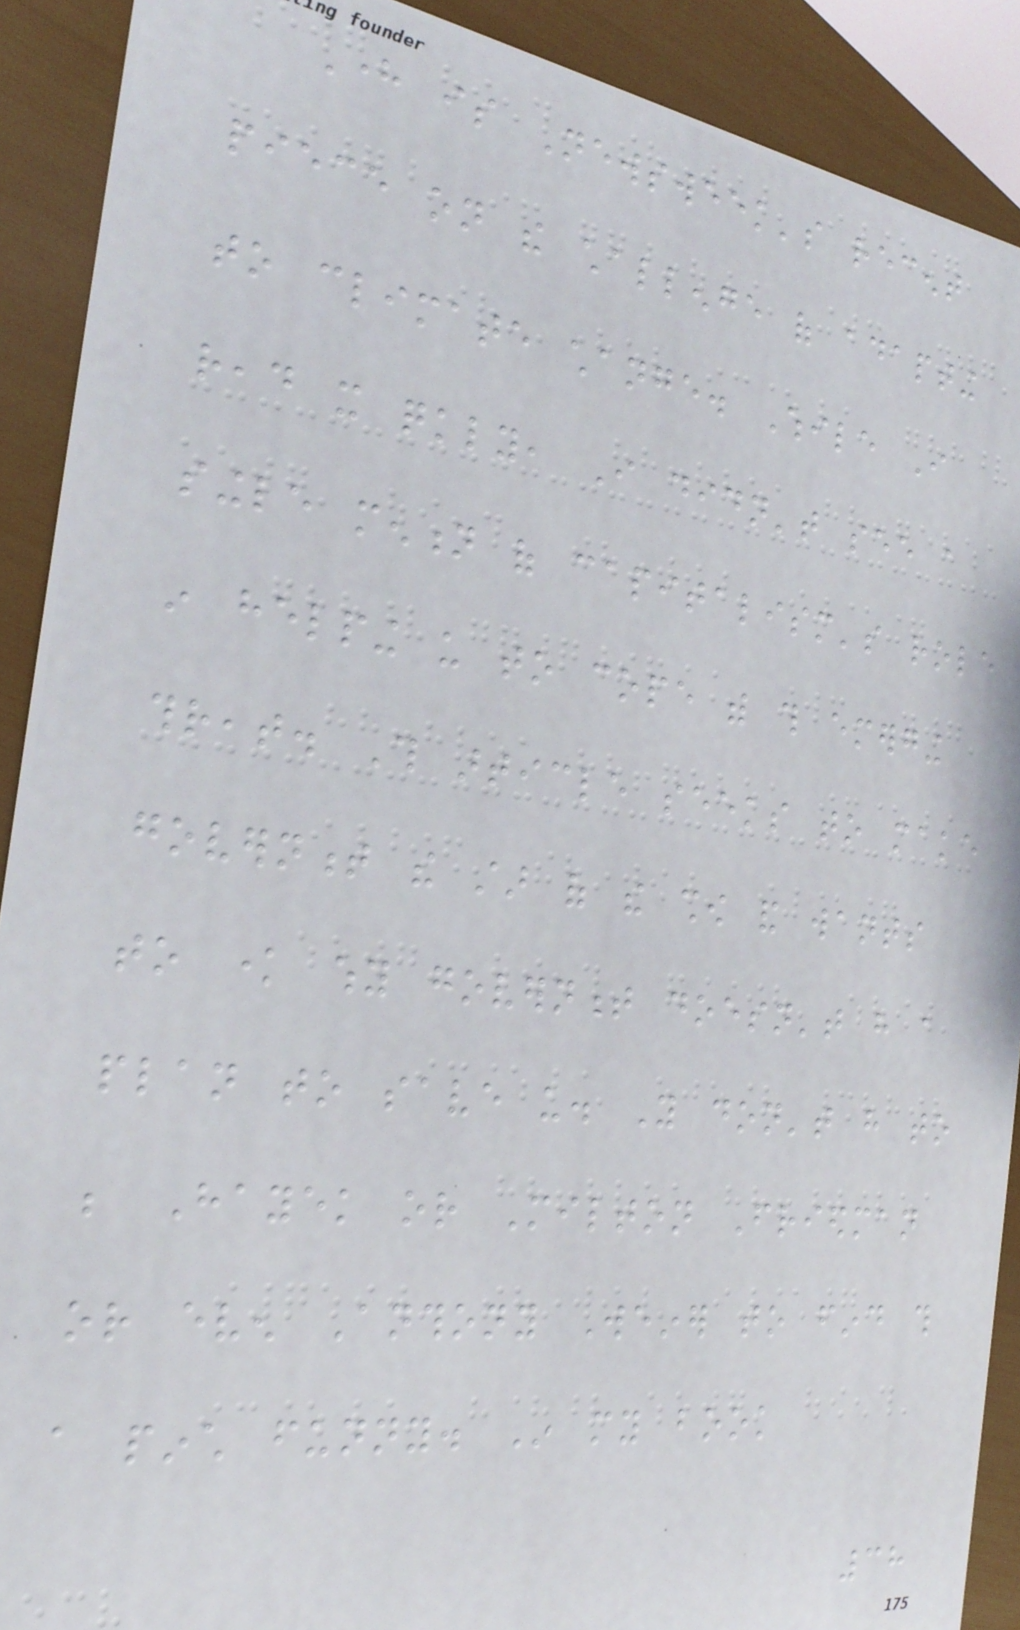Here is Newsweek's recent
piece on the challenge of adapting
to climate change. While I
read it quickly, I didn't see a
single mention of capitalism's role
in helping us to cope with this emerging
threat. This article seeks to make
government the star of the show and wants
to know why government doesn't have a
plan to save us. You don't have to
be Hayek or Milton Friedman
or even Anthony Weiner to find this
a pinch funny. In my book
38
